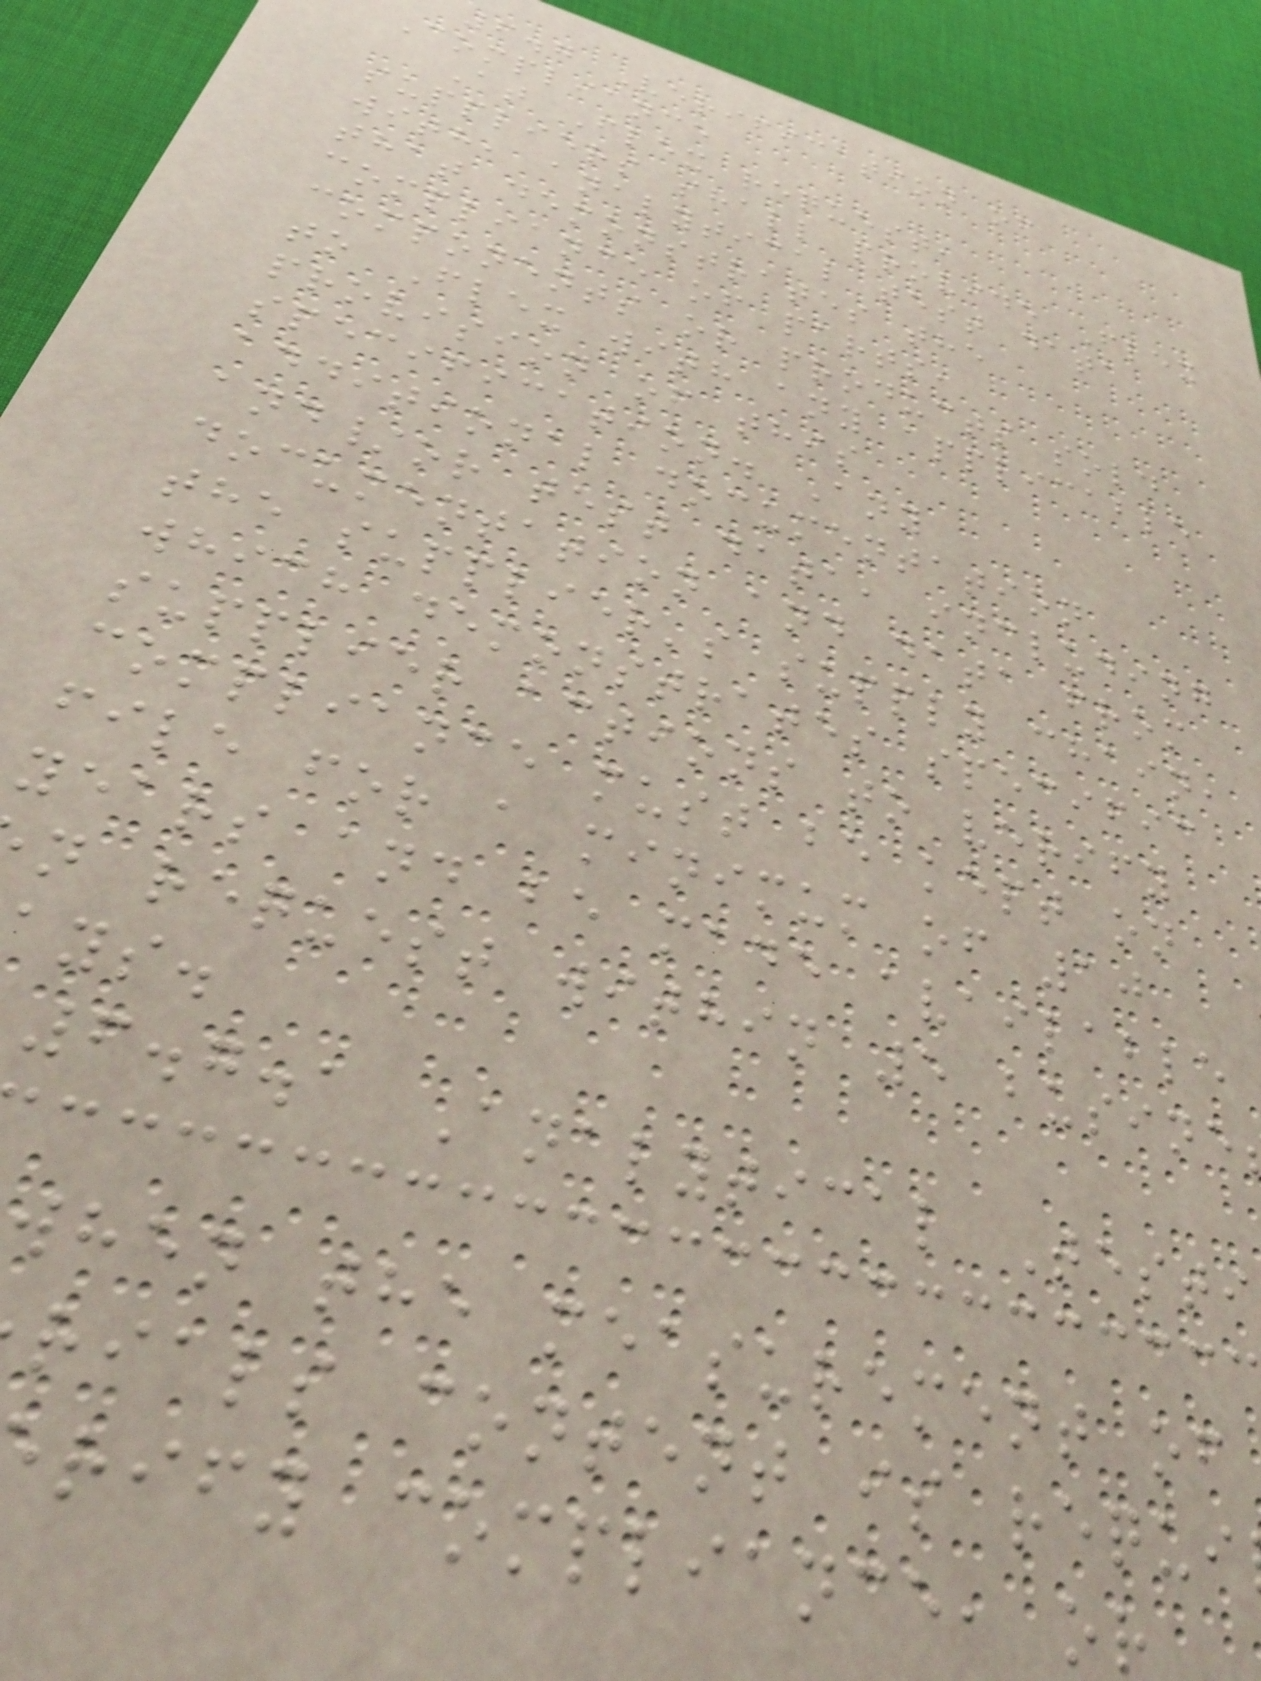6.7 Verification of
Compliance
At Flex request,
suppliers shall provide Flex
with, analytical test data
that demonstrates the
compliance of parts,
components or products sold
to Flex with any applicable
provision of this
specification. Any
additional documentation
and/or test data, including
documentation and data from
the supplier's supply chain,
which demonstrates specific
supplier actions to verify
compliance must be kept on
file for a minimum of 10
years and be made available
n request within 5 busine
6.7.1 Analytical Testi
when the measurement of
rials content is requi
rify compliance, or
